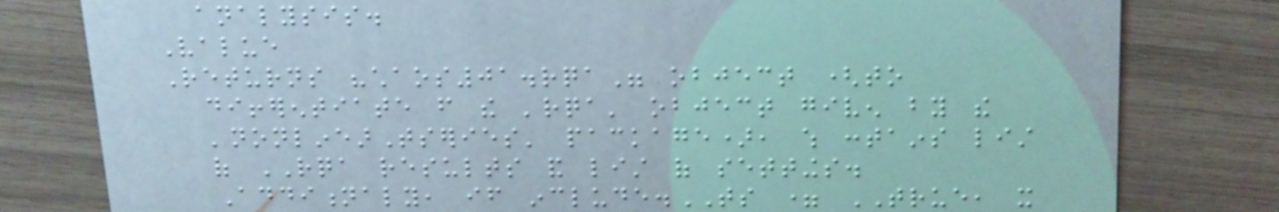analysis.
Value
Returns "chaos01.rqa" object (to
differentiate from the 'rqa' object given by the
'nonlinearTseries' package), which contains list
of RQA results and list of settings.
Additionaly, if include.TS = TRUE, it
